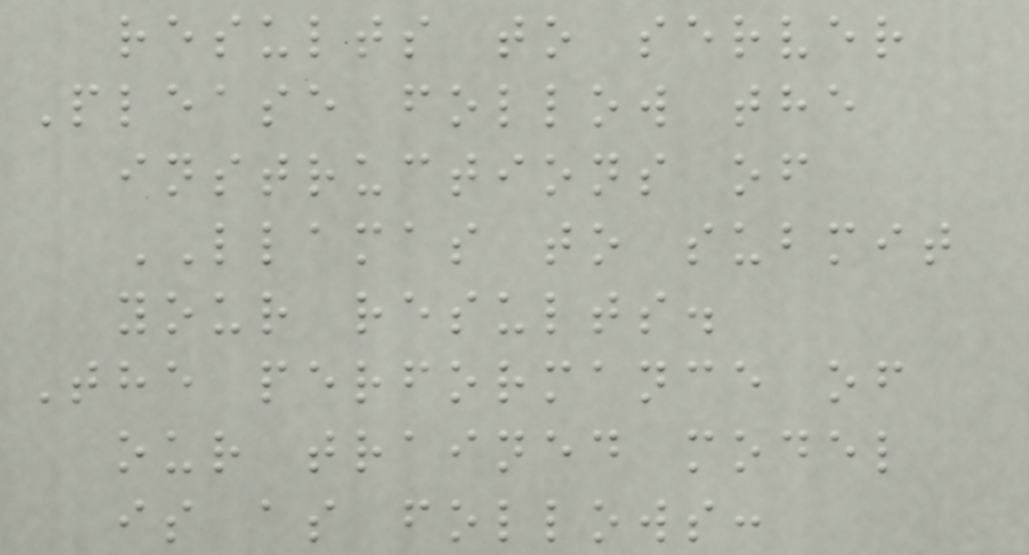results to server
Please follow the
instructions of
LLAMAS to submit
your results.
The performance of
our trained model
is as follows:
